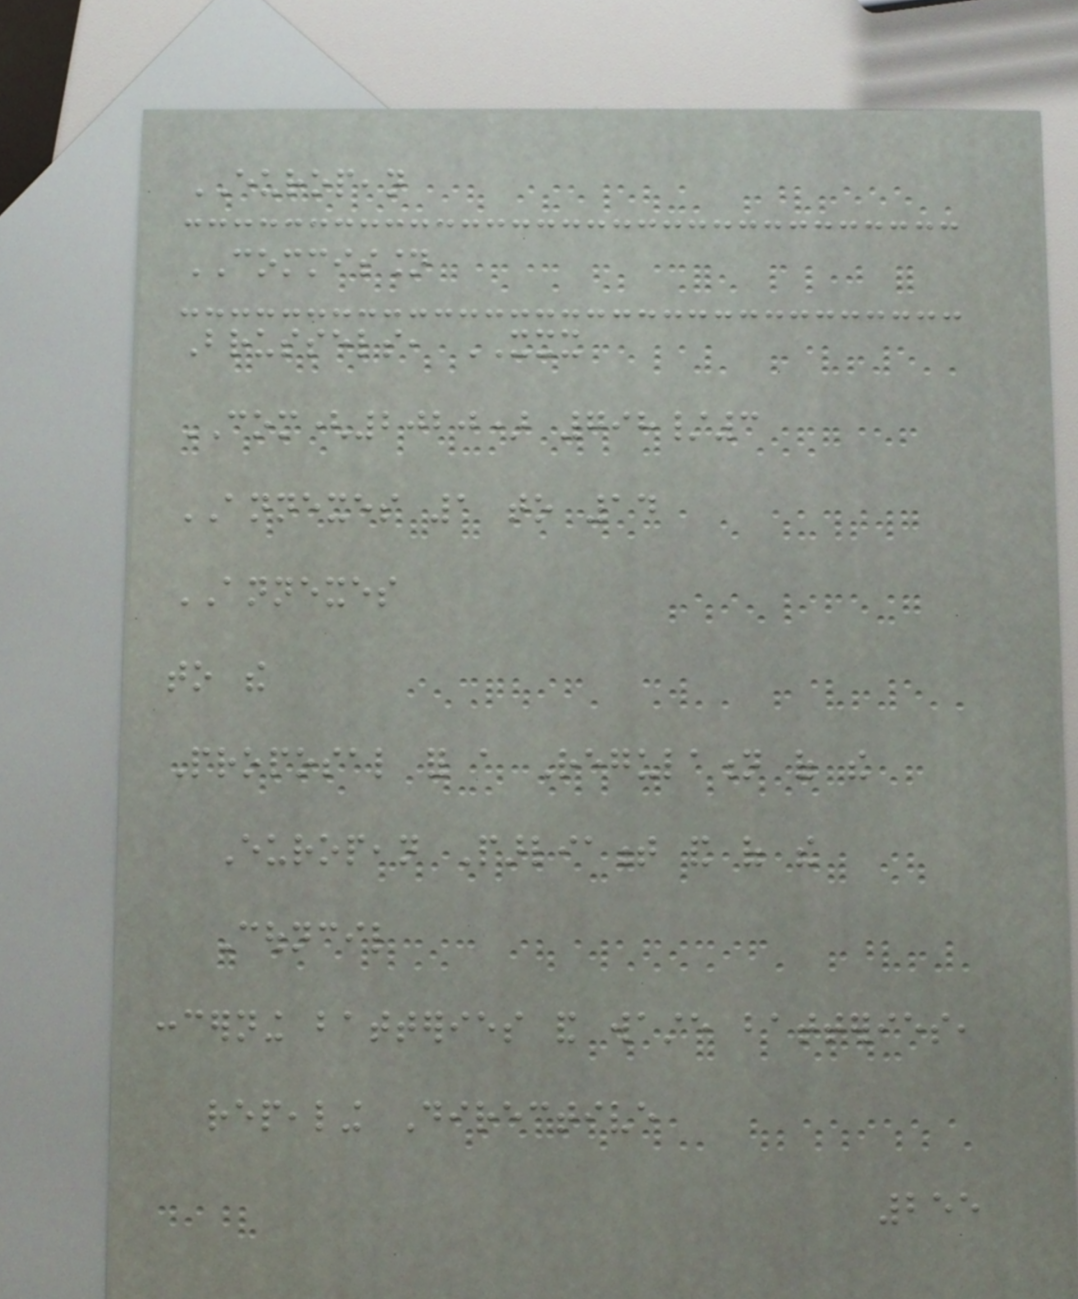EUROPEAN
COMMISSION
Brussels, XXX
COM(2020) 798/3
ANNEXES 1 to 14
ANNEXES
to the
Proposal for a Regulation of the
European Parliament and of the
Council
concerning batteries and waste batteries,
repealing Directive
255
